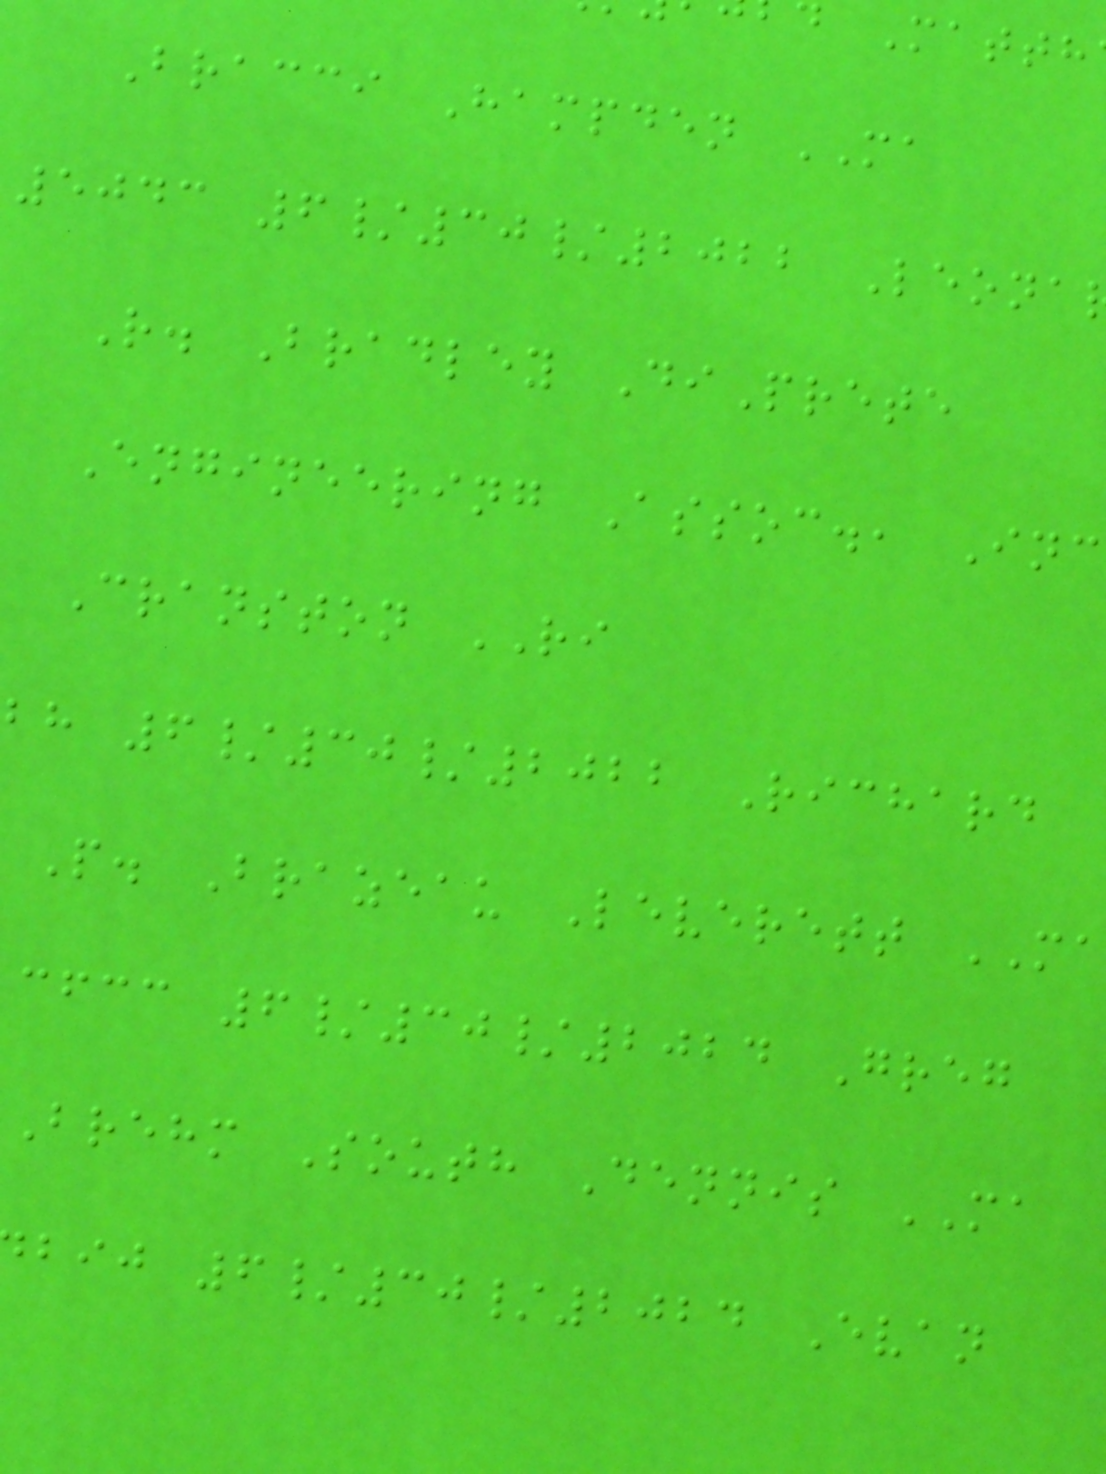Bracci Hampden MA
5043 6/30/2022 Leona
R. Bradley DiPrete
Engineering Assoc., Inc
Cranston RI
bh 6/30/2022 Richard
P. Brazeau Leverett MA
cfcc 6/30/2024 Greg
Brehm South Dennis MA
bij 6/30/2024 Evan
